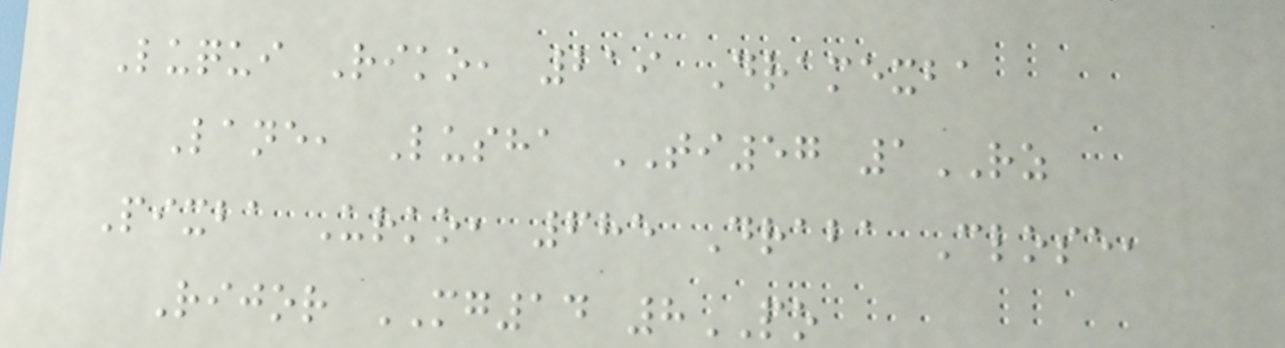Luqui Riko, 219 Dramexba
Lane, Lusha TI57 1RZ
Pixba Urko, 685 Draba Close,
Rijor MG14 8PO
